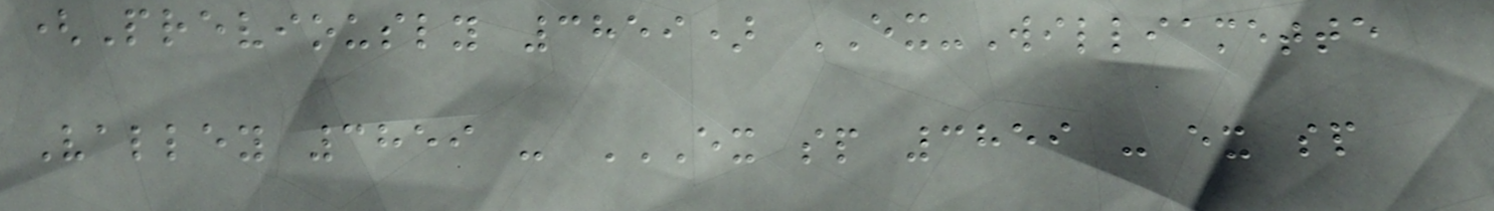(Previously 3859) EX-Williamette
Valley 3859 - EX SP 3859 - EX SP
